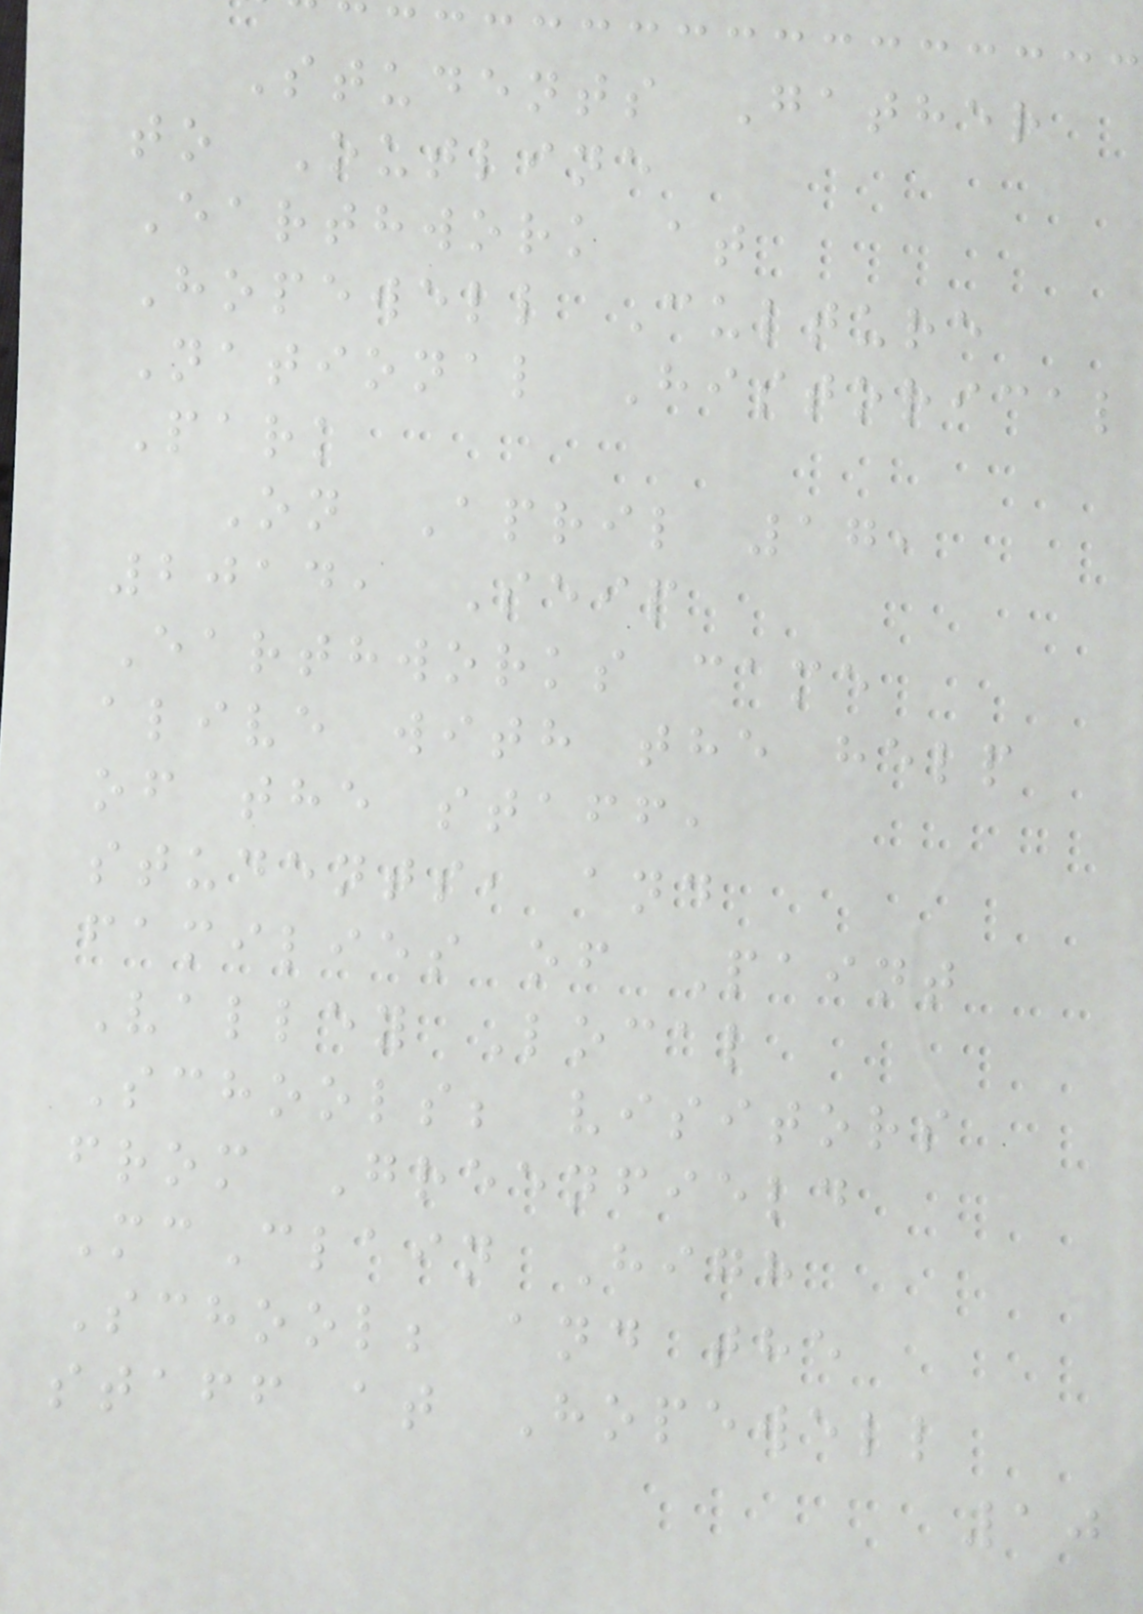Students Gather
to Outline
Earthwork at
Hopewell Culture
National Historical
Park
On April 17,
2014, Seip
Earthworks came
alive with the help
of the staff,
students, and
families of Paint
Valley Local
Schools; visitors
from Greenfield
McClain High
School; and the
staff at Hopewell
10
